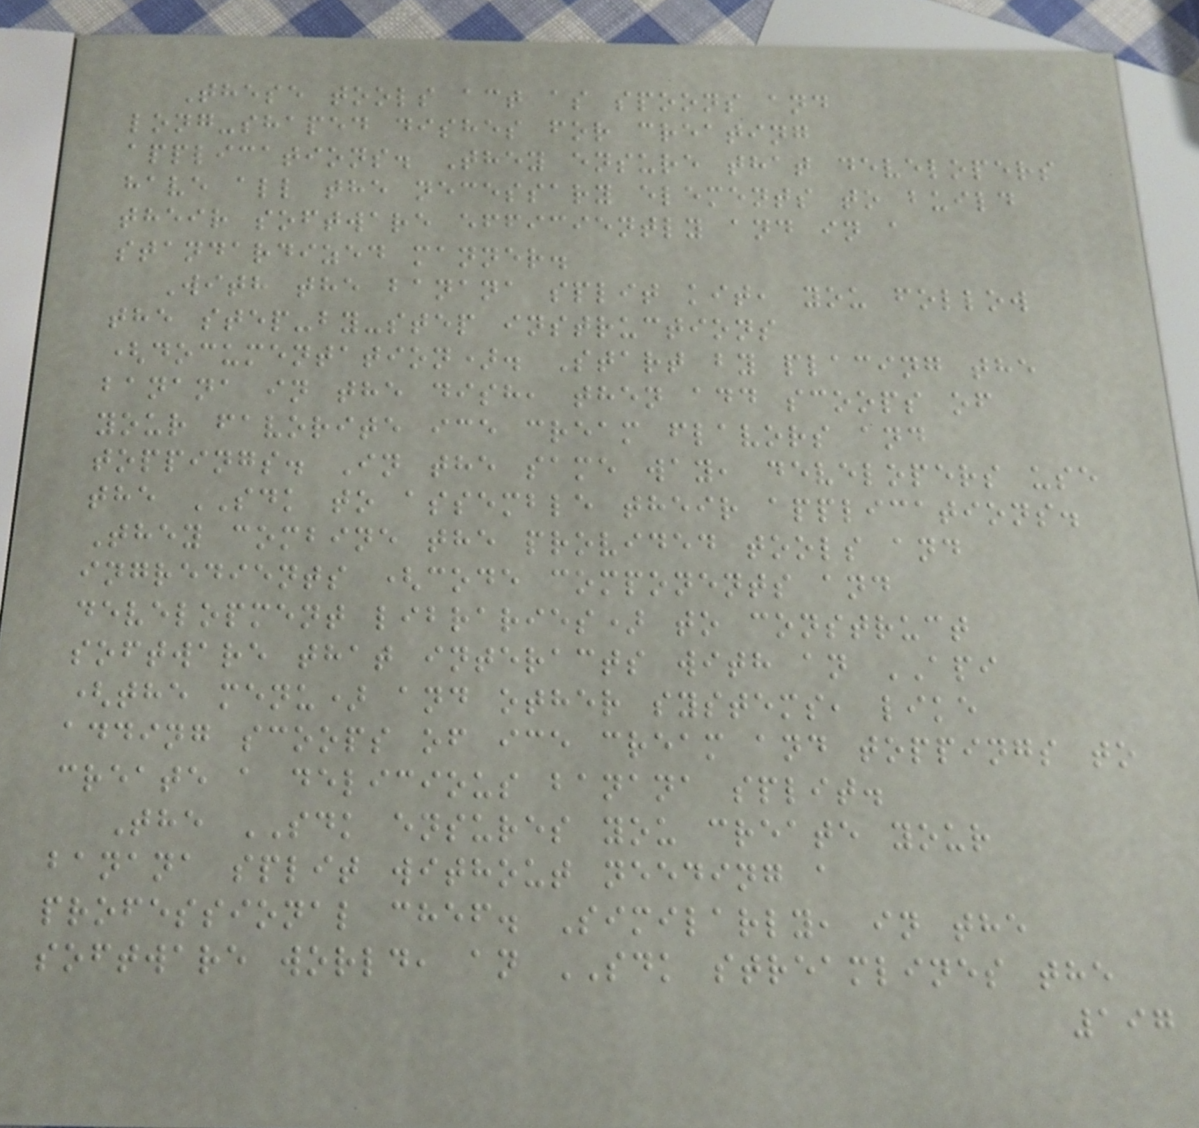These tools act as spoons and
long-shaped dishes for creating
applications. They ensure that developers
have all the necessary elements to build
their software efficiently and in a
standardized manner.
With the banana split kit, you follow
the step-by-step instructions
(documentation). Start by placing the
banana in the dish, then add scoops of
your favorite ice cream flavors and
toppings. In the same way, developers use
the SDK to assemble their applications.
They combine the provided tools and
ingredients (code components and
development libraries) to construct
software that interacts with an API
(the menu) and other systems, like
adding scoops of ice cream and toppings to
create a delicious banana split.
The SDK ensures you create your
banana split without needing a
professional chef. Similarly, in the
software world, an SDK streamlines the
197
